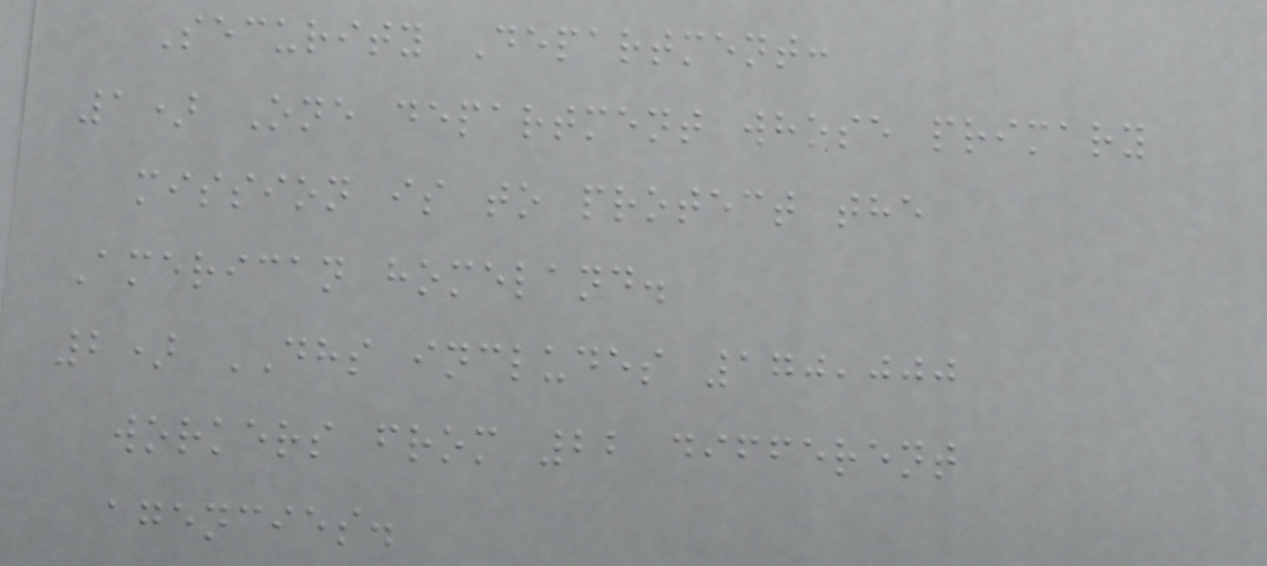Security Department:
1) One department whose primary
mission is to protect the
American homeland.
2) DHS includes 170,000
workers from 22 different
agencies.
